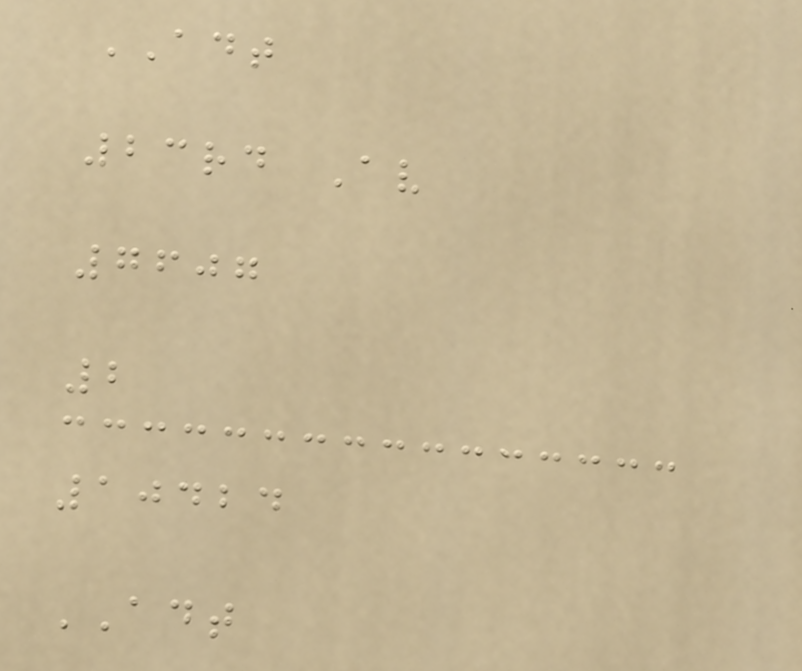ADT
23rd Av
7607
2
10424
ADT
